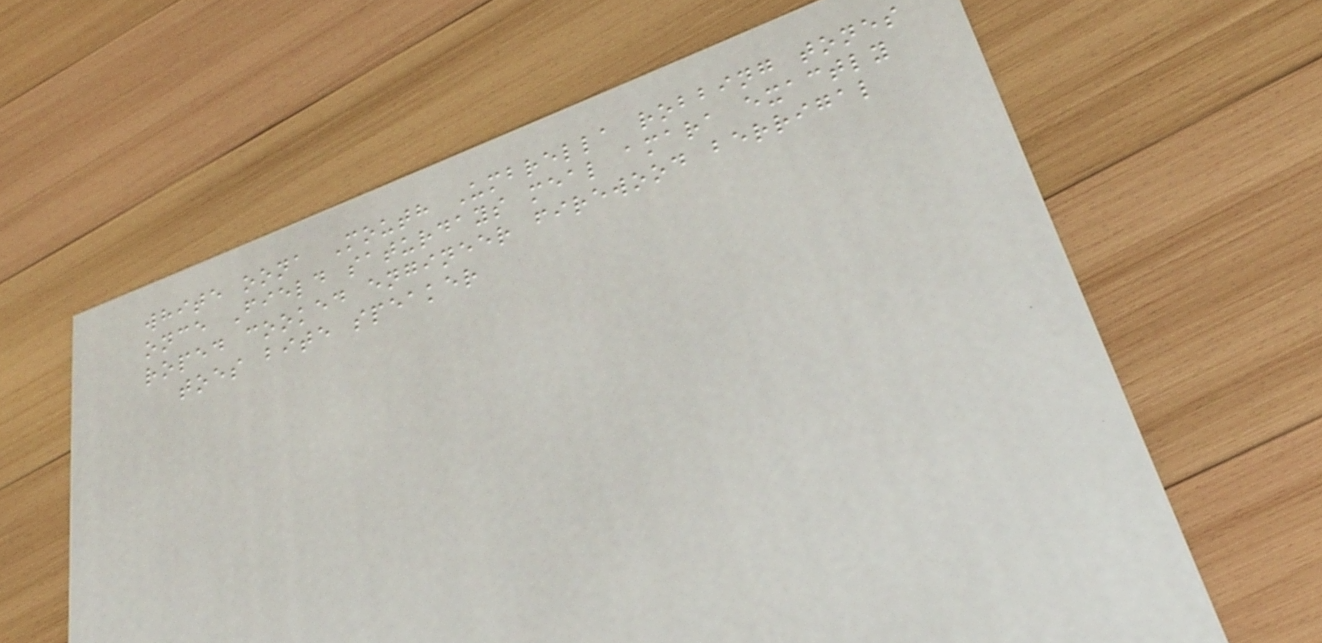white oona Mouth Umbrella robbing tones
once Field saturdays meal amara exactly
roped cooked engineer firewood berrigal
toes bite speaker
